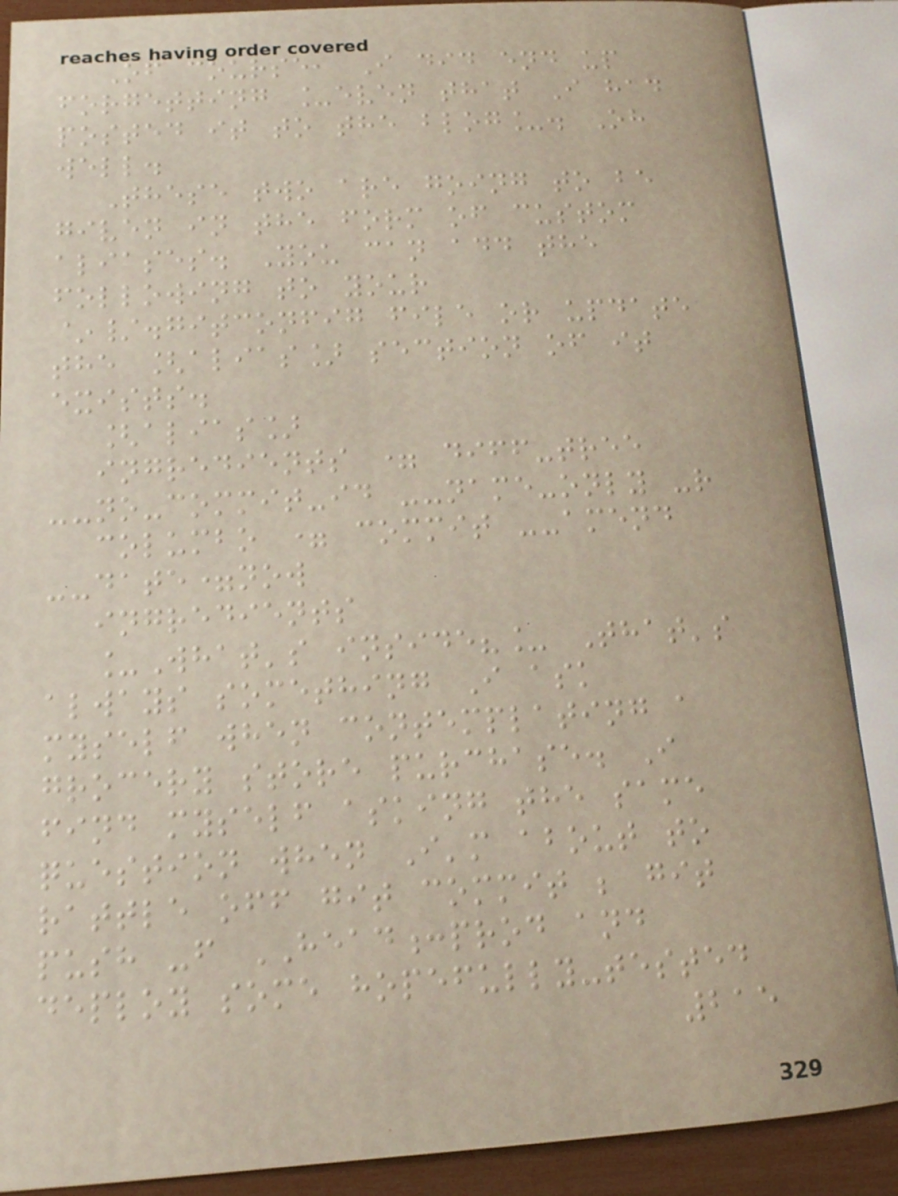Of course, I did end up
forgetting _even that I had
posted it to the blog_. Oh
well.
These two are going to be
given in the form of custom
aliases. You can add the
following to your
~/.gitconfig file or update
the [alias] section of it
exists.
[alias]
ingredients = diff-tree
--no-commit-id --name-only -r
columbo = commit --amend
--date=now
ingredients
_What's inside?_ That's
always something I ask
myself when contemplating a
grocery store purchase. I
find myself asking the same
question when I'm about to
rattle off git commit ; git
push -f HEAD:prod and
deploy some hopefully-tested
215
